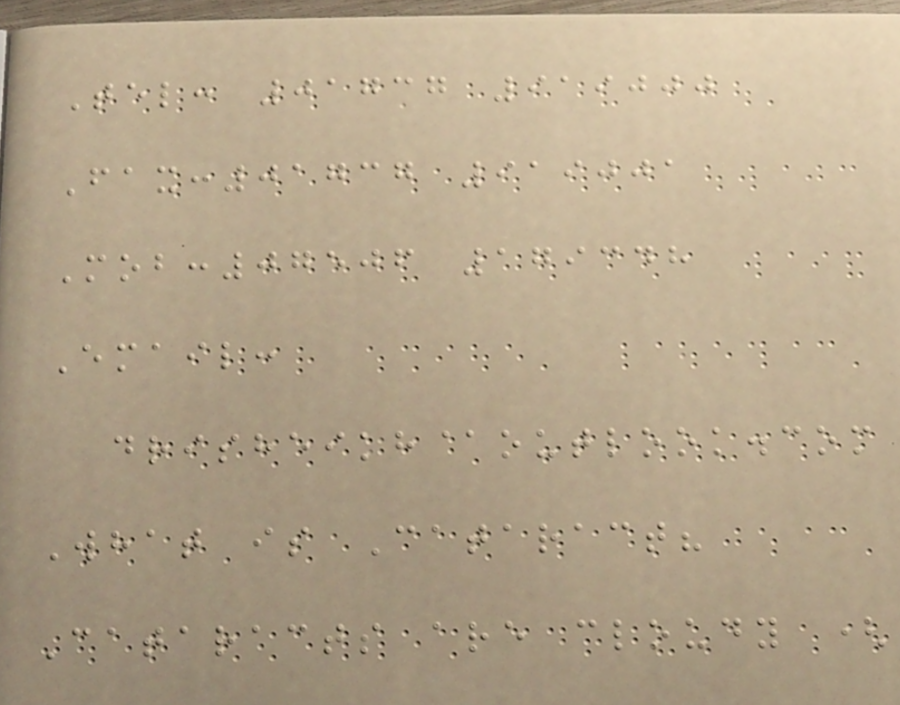Tel: 01737 919000
Fax:01737 919001
Mob:07506 179348
Email:
drisheikh@outlook.com
What is Cataract?
Cataracts are cloudy (
